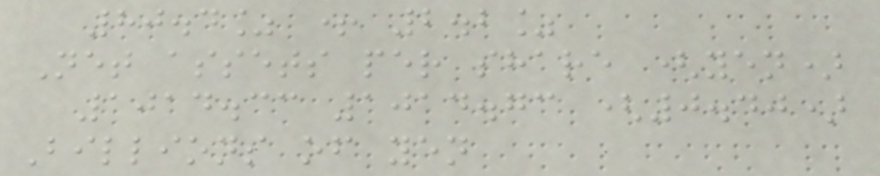80.4% + 2.2%
Net assets per share (yen)
1014.33 1014.73 (0.40)
Billions of yen
